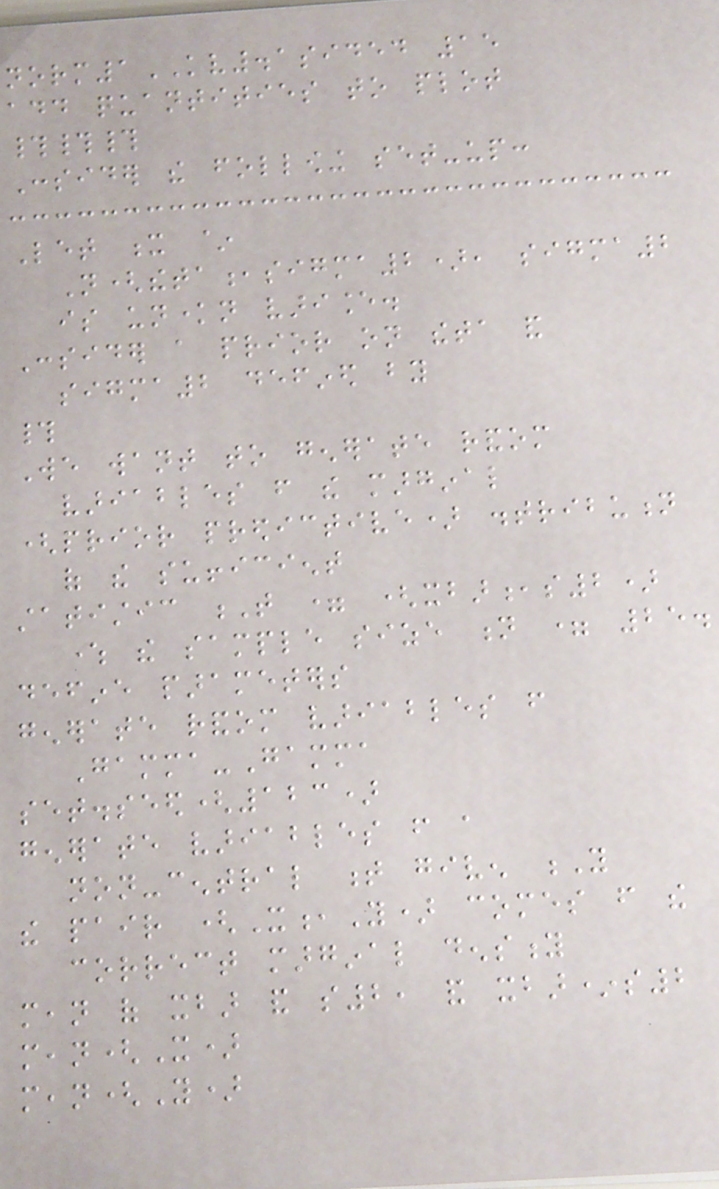norm1KV.1sided 15
add quantities to plot
###
Consider the following set-up:
Let x ~
N(theta,sigma2), sigma2
is unknown variance.
Consider a prior on theta and
sigma2 defined by
#
We want to generate random
variables from the marginal
(prior predictive) distribution
of the sufficient
statistic T = (xbar,s2)
where the sample size n = 25.
define parameters
generate random variables from
Gamma-Gamma
set.seed(123)
generate variables from a
non-central t given Y
the pair (X,Y) comes from the
correct marginal density
mean of xbar and s2, and xbar*s2
mean(X)
mean(Y)
